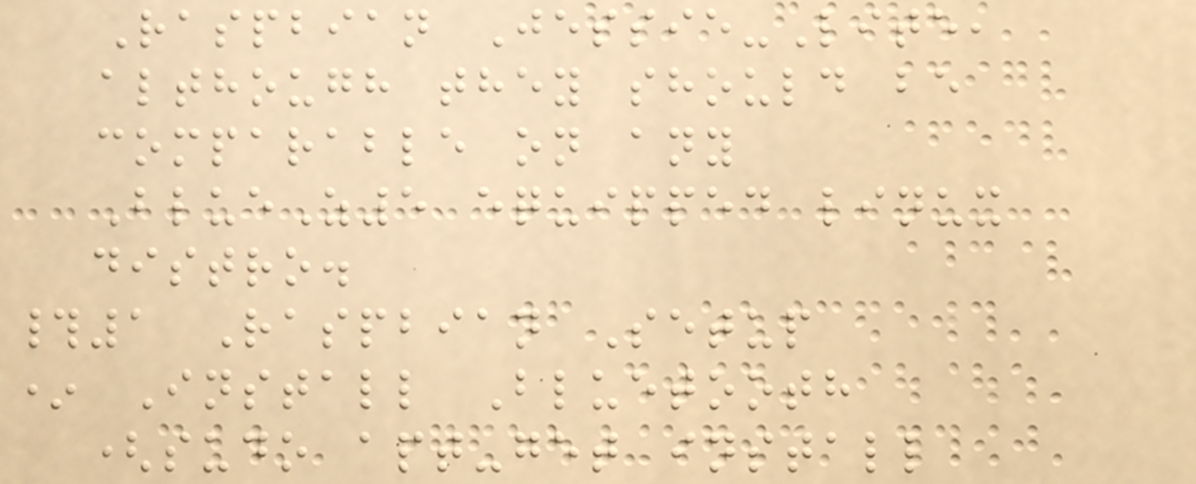Raspbian Jessie-Lite,
although they should be
comparable on any
BlueZ5 equipped linux
distro.
#1 Raspbian Setup
* Install Bluetooth
(sudo apt-get install
